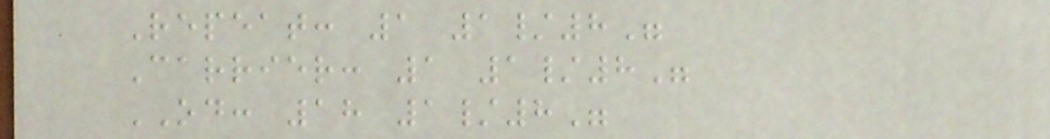Repeat: 1 1/8"
Carrier: 1 1/8"
OD: 18 1/8"
